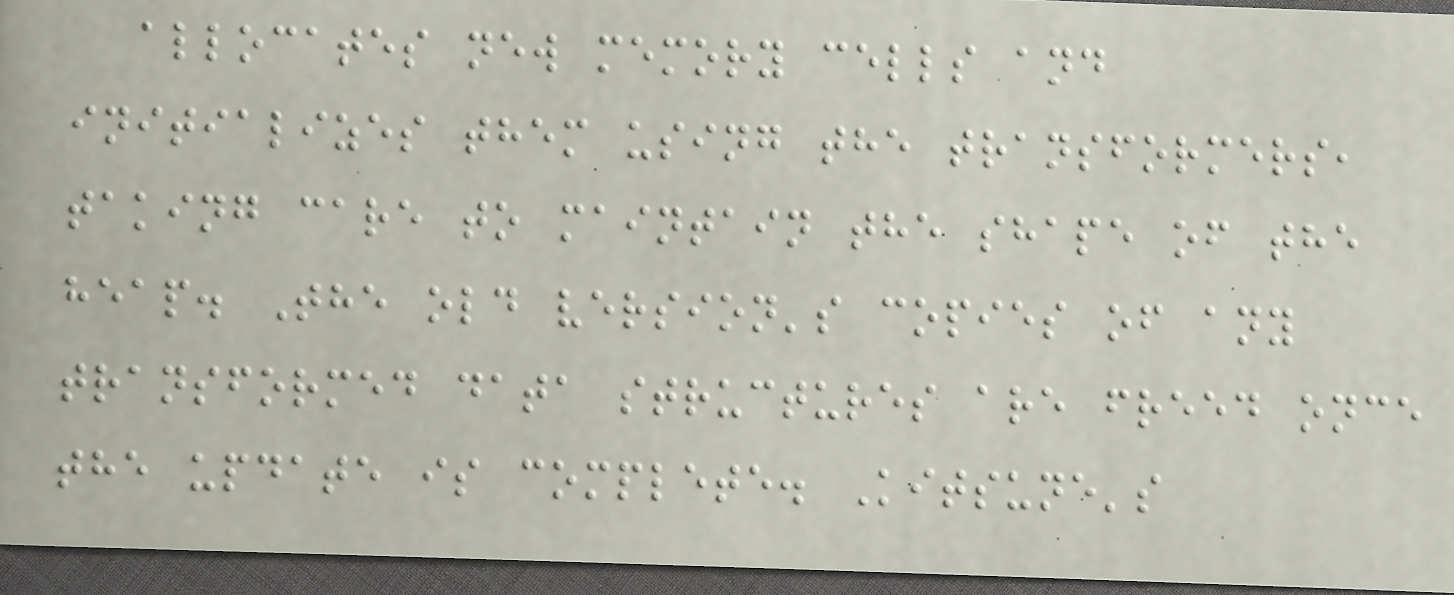allocates new memory cells and
initializes them using the transformers,
taking care to maintain the shape of the
heap. The old version's copies of any
transformed data structures are freed once
the update is complete. Kitsune's
